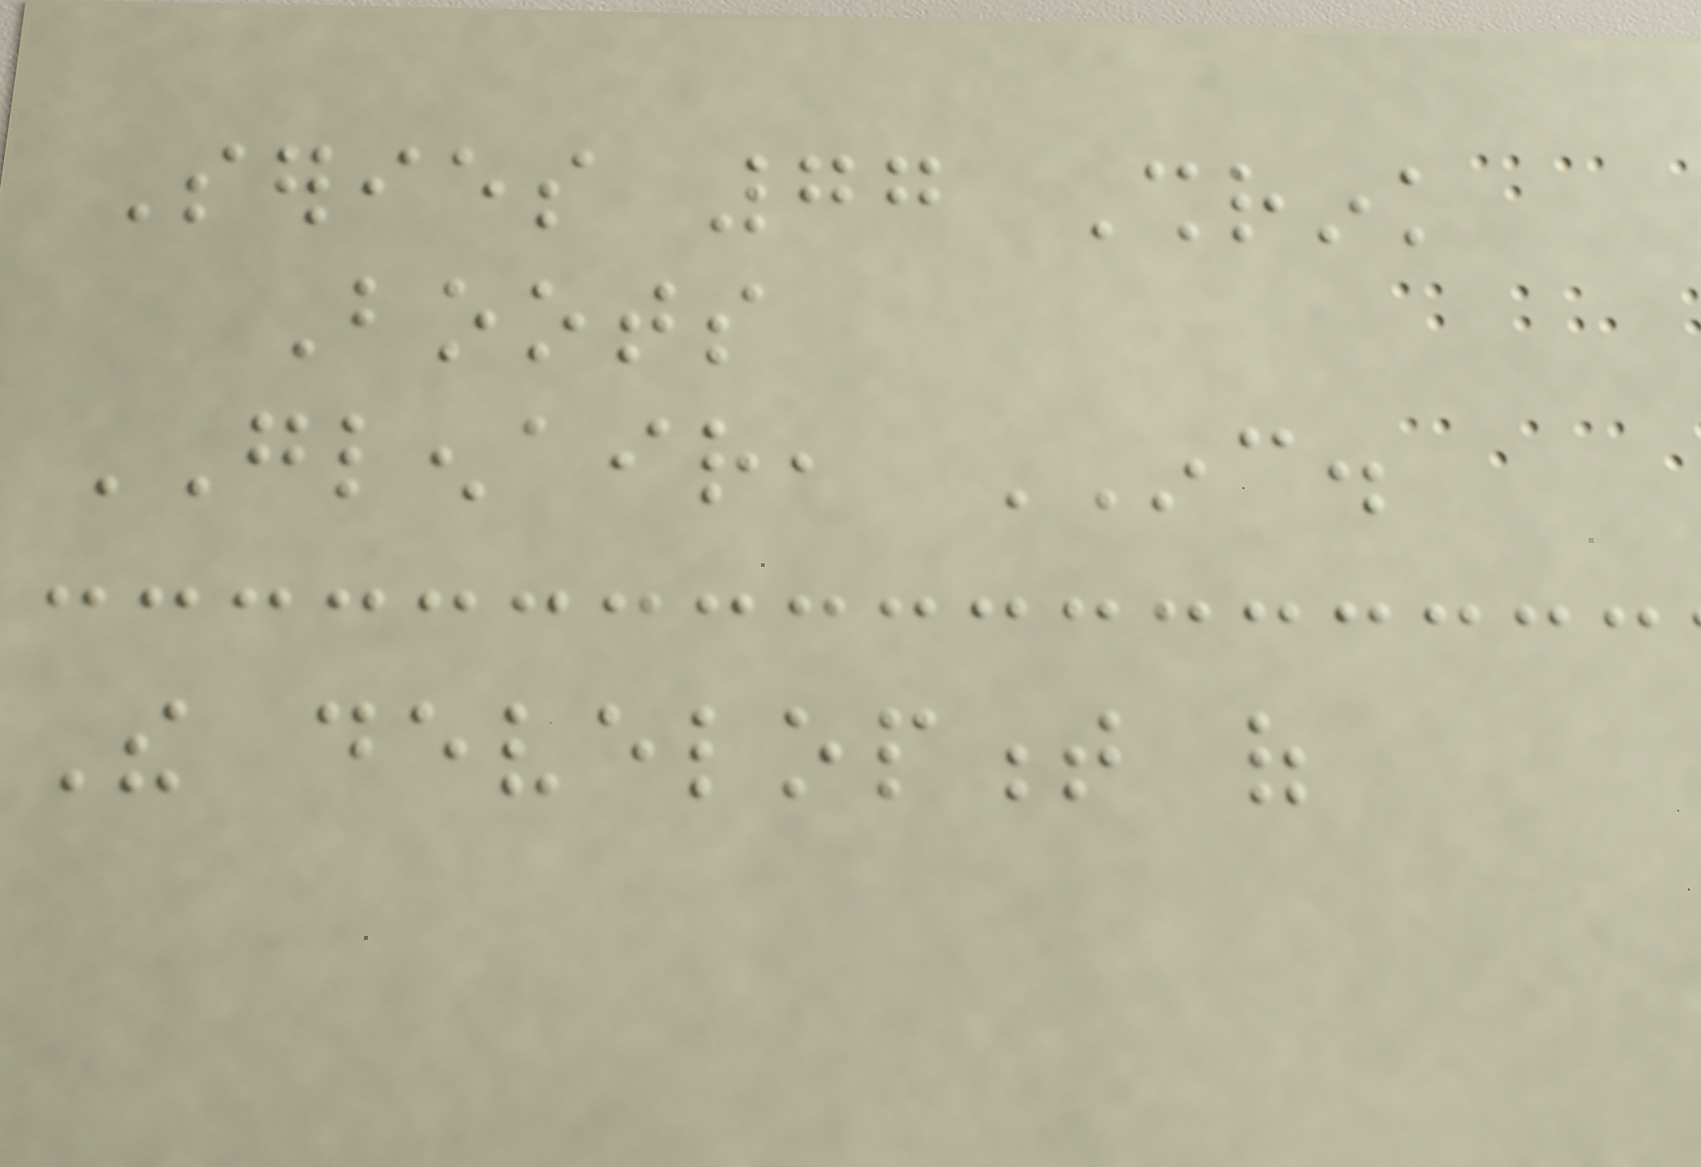Series 77 Shrink
Boots
GLENAIR, INC.
The development of
